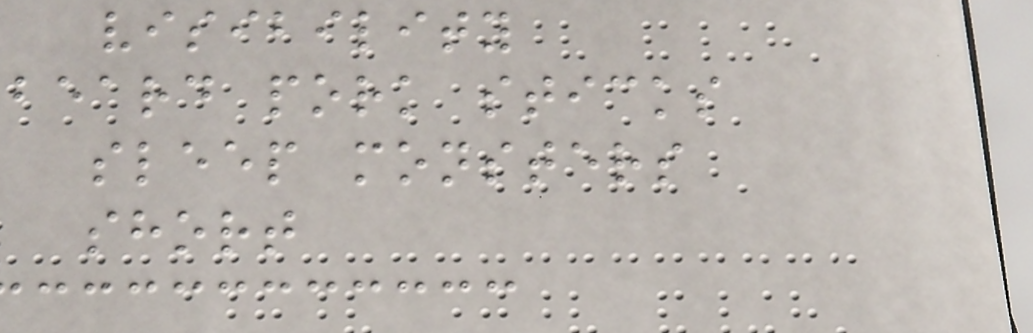visibility
beard pork sticks
sleep monsters
short
